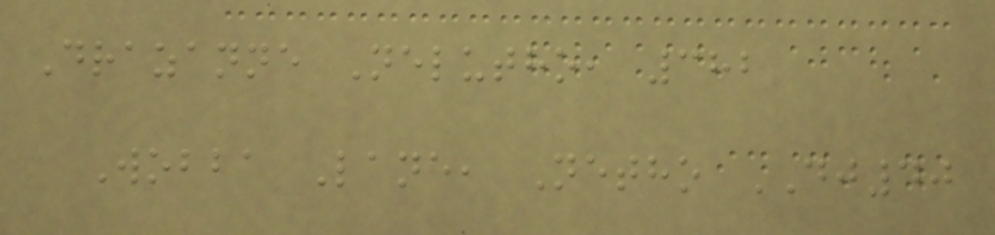Drazanne Nelutho, 382
Wobba Lane, Netho DJ40
